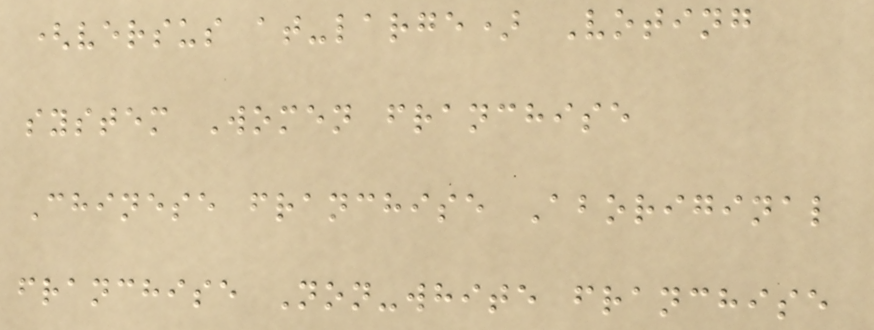(versus at-large) Voting
system Women franchise
Chinese franchise Aboriginal
franchise Non-white franchise
